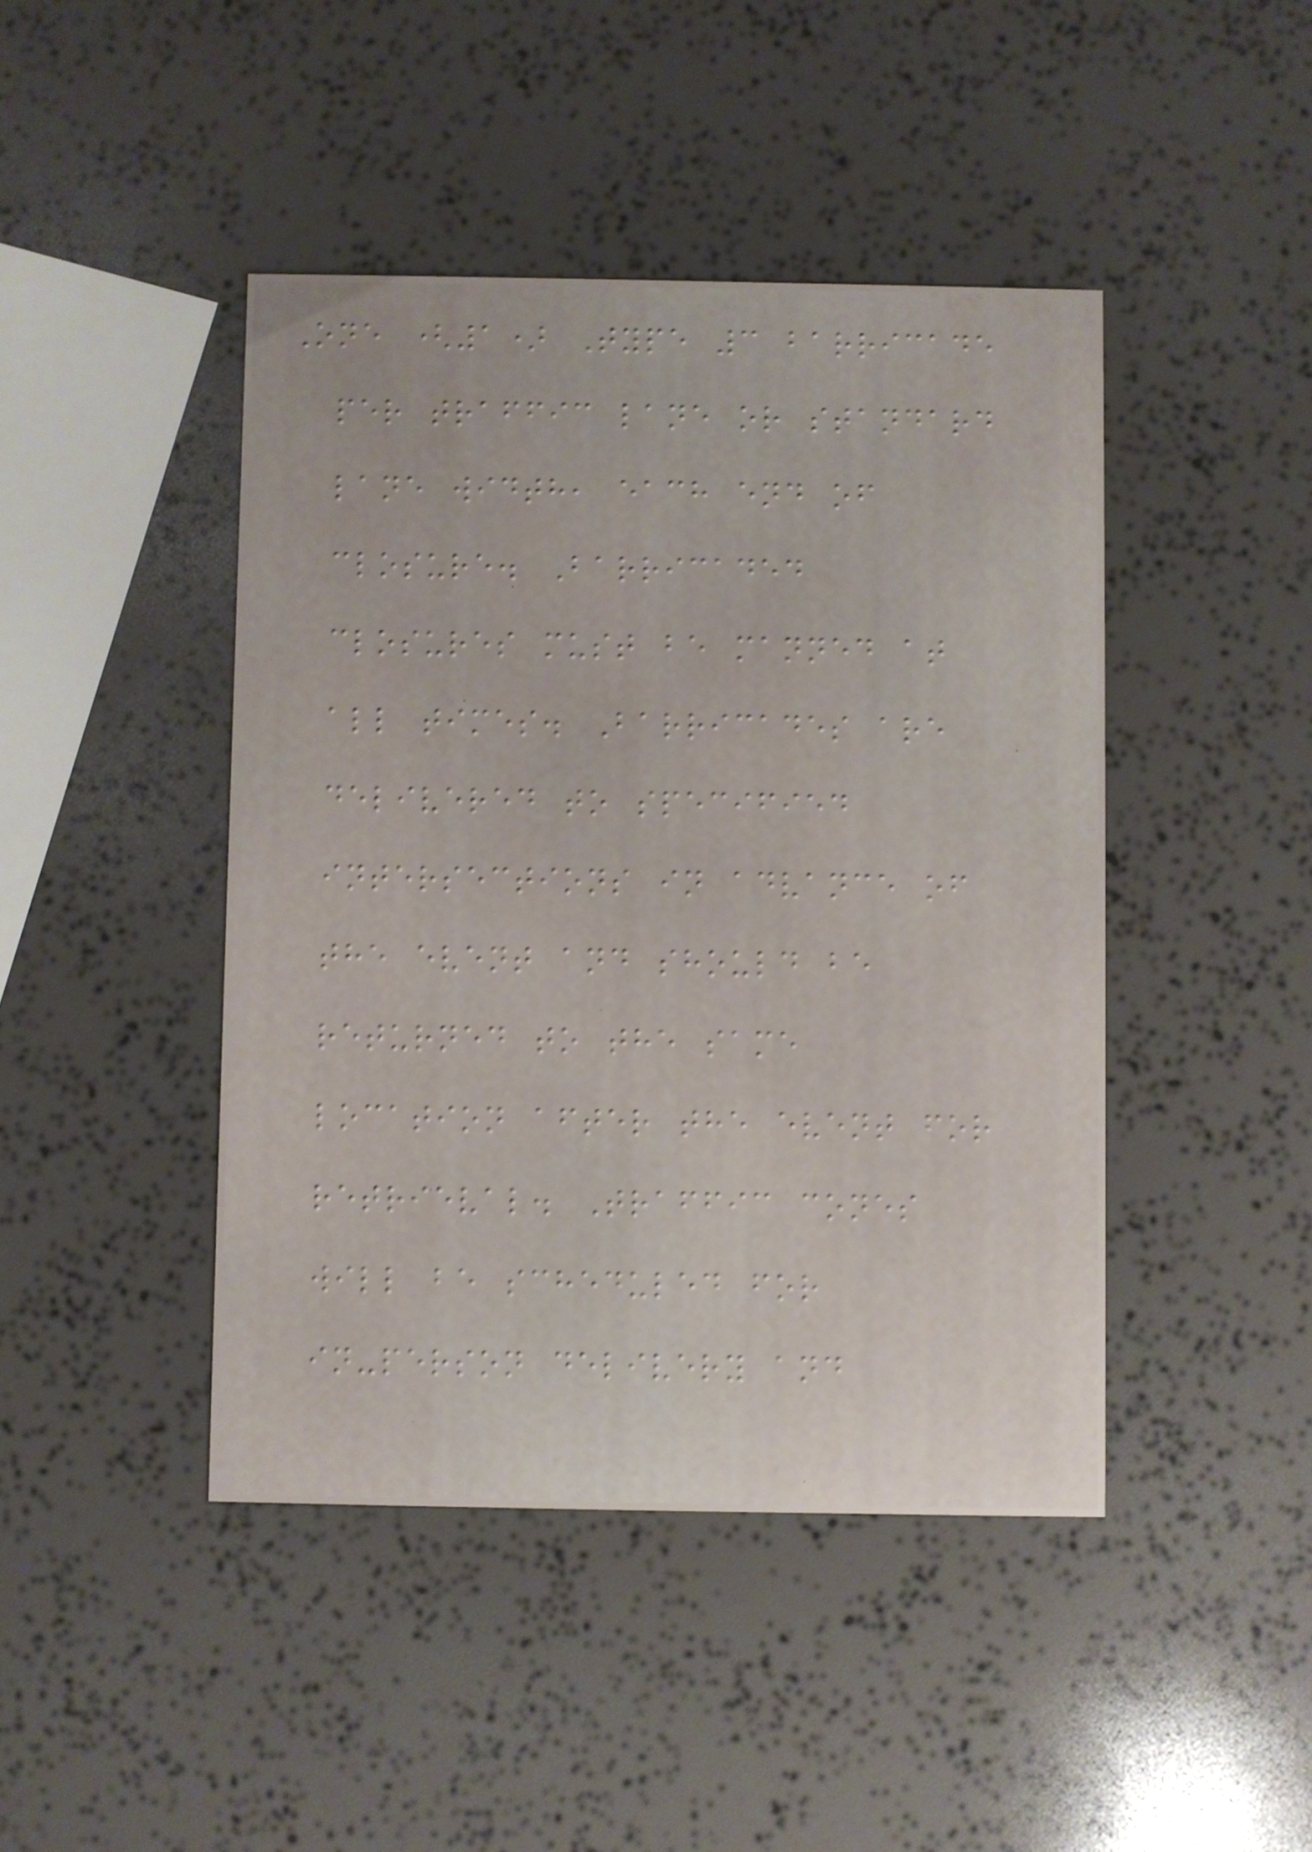One (1) Type 3 barricade
per traffic lane or standard
lane width, each end of
closure. Barricaded
closures must be manned at
all times. Barricades are
delivered to specified
intersections in advance of
the event and should be
returned to the same
location after the event for
retrieval. Traffic cones
will be scheduled for
in-person delivery and
